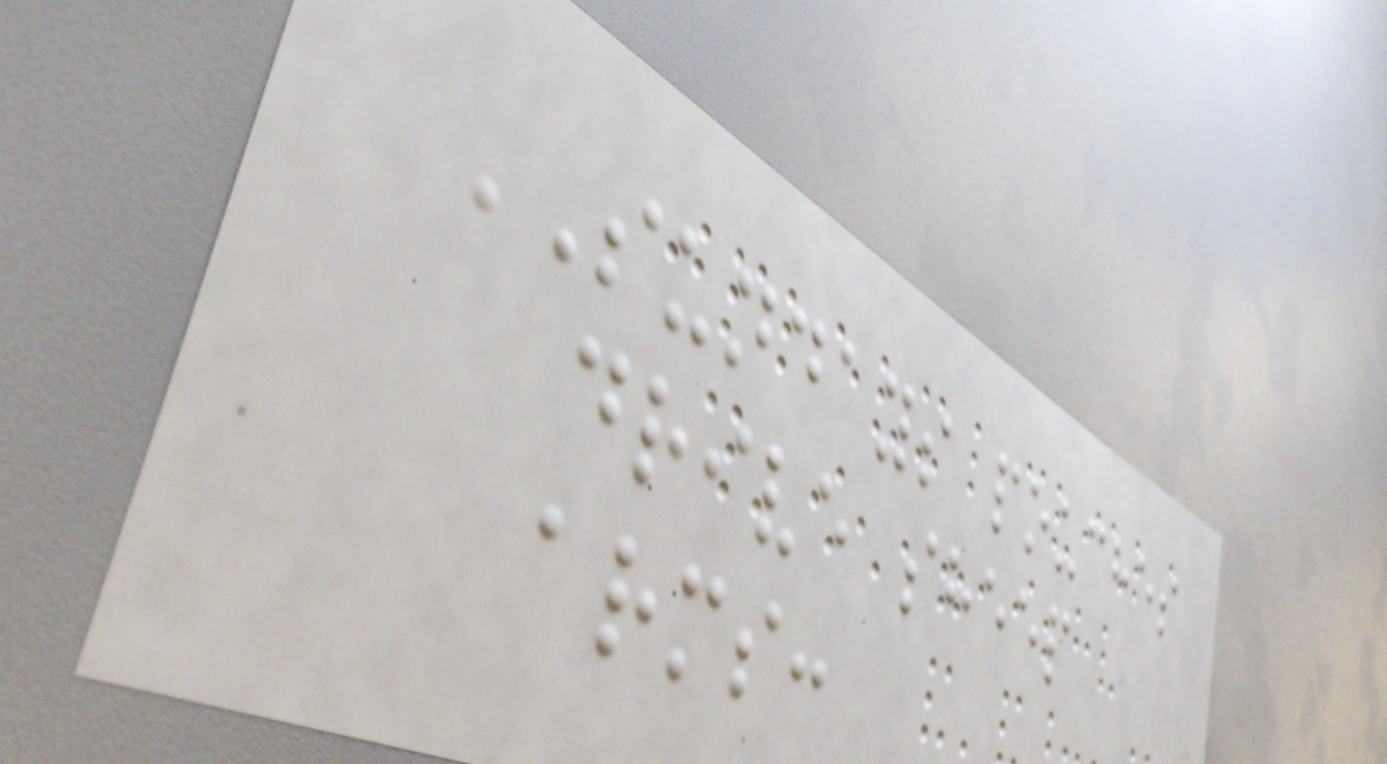SUNDAYS pouches
drive sheep
arms:
